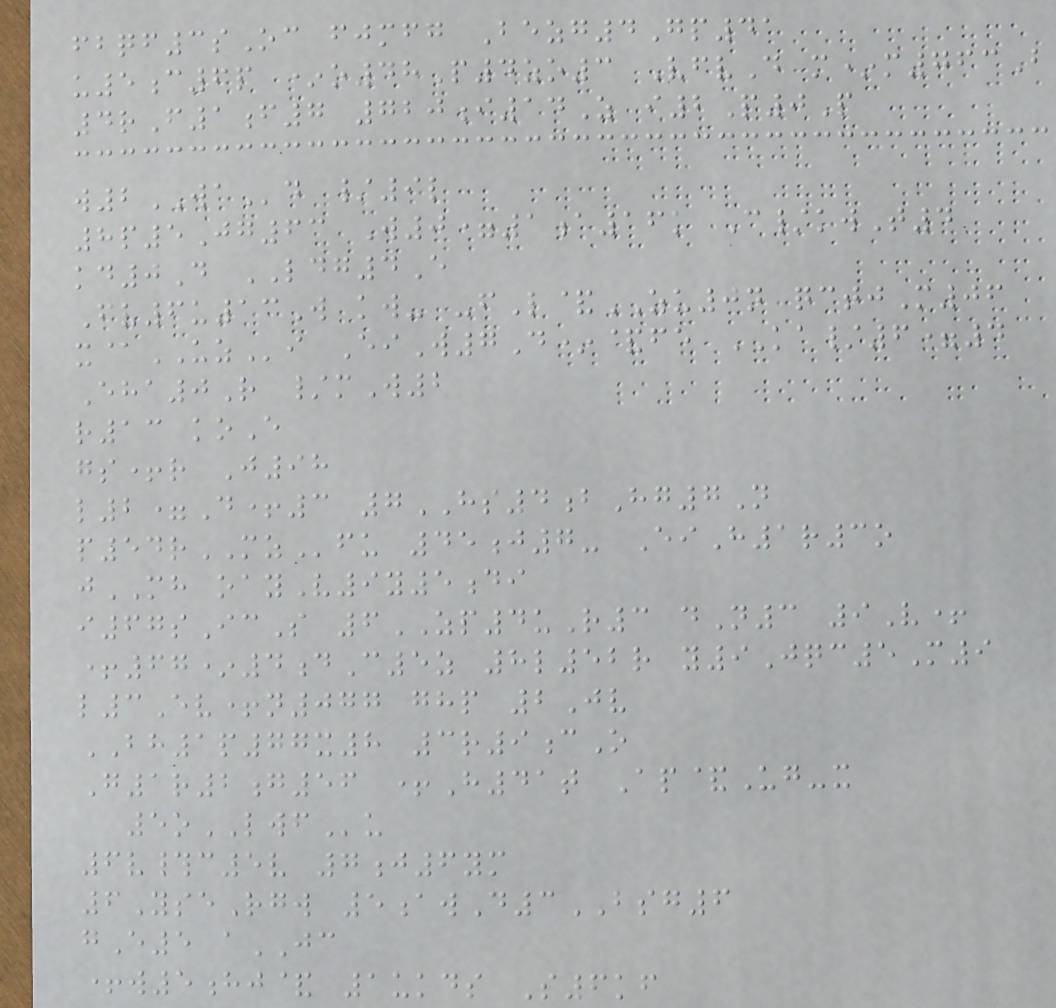fbqf3sOc fjmfg Bezg4Gp41
u5c6p *o48P4zo3 VfvD m*m763B
4rF1f7 720i14Z i2P0P
w2WAd /9l
8p5Jg63 W0=1a16k C/kwT4
kd0D LDG4E
Fv6u13W kw- -fL&ZU0n qctjM06
x@UZi EiW7D*&fe KA/6=4
Eha0R /mW2
r13 koE
gs+r J98
l2=D+3 7HS4bHg7N
p54rMZfu 45j7- EiH1r3o
jMH oayV9y5di
i67sIcS 6ZP4uR3 dN3 9V+
+67*4dC5z 8l52r y9Jqc5M9
l3Ev+n077 ghp 2Jv
BH1p77x8 3r9cO
G1r2g56 +H41t Ap&Ug-x
5oLWFu
6v#c5v 7j6ym
6YseRgw 5awD3BSG6
gE5 aJC
+w5hj& 1ukds S6kf
